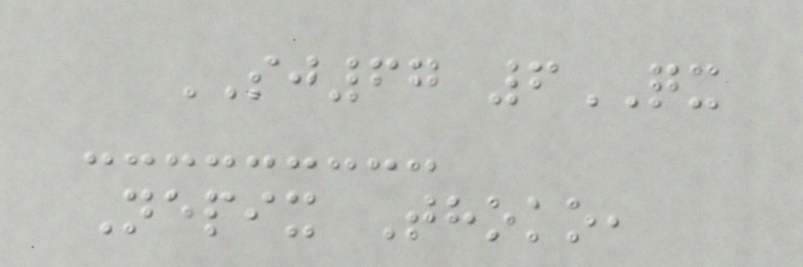SJ67 6QX
Nepix Thoko,
